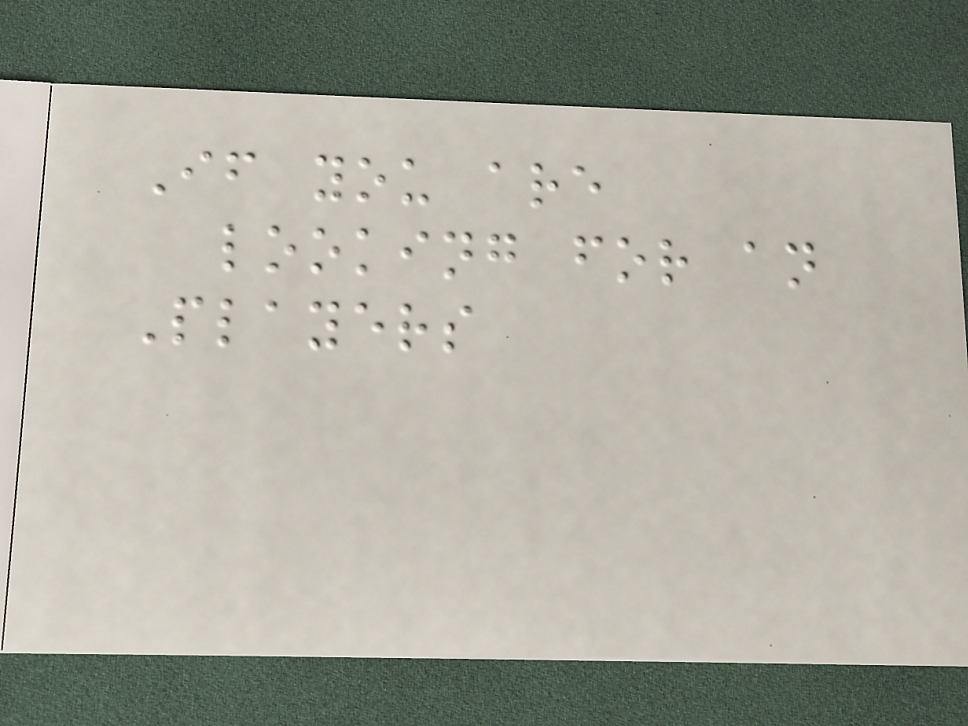If you are
looking for an
Players
